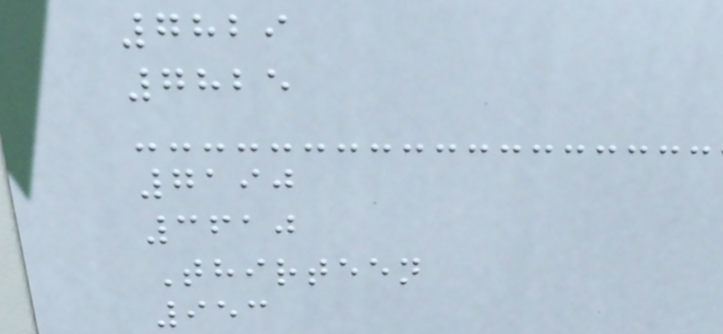7829
7825
7190
3610
Thirteen
953
